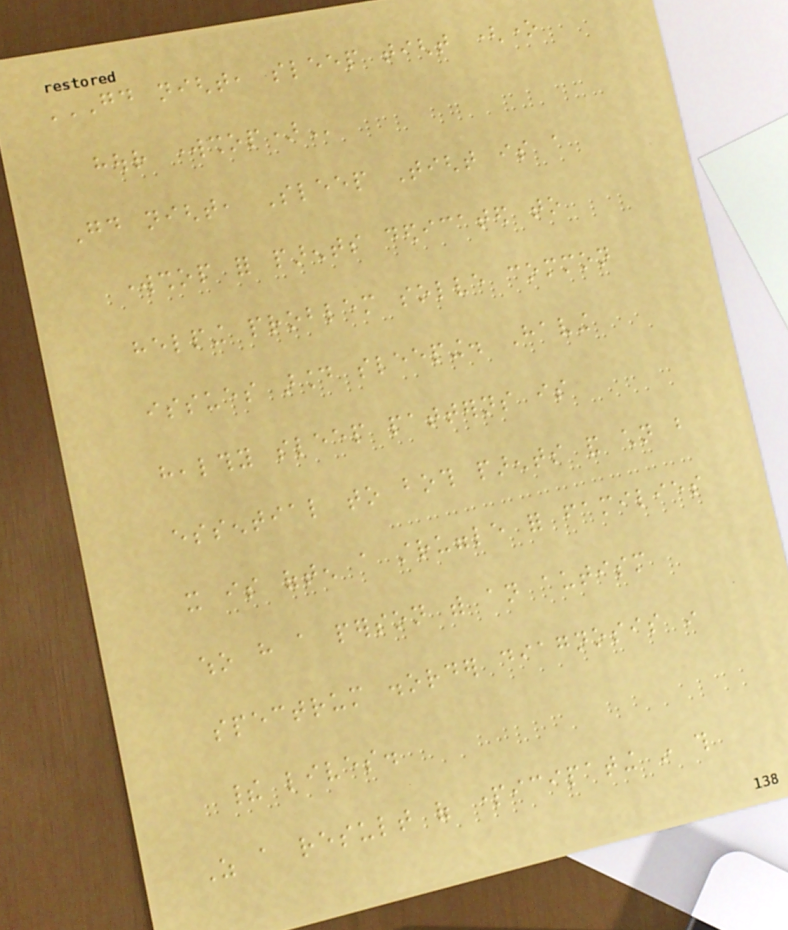GOOD NIGHT, SLEEP TIGHT (ONE
HOUR WORKSHOP)
Good night, Sleep Tight is a
workshop for parents dedicated to
helping problem solve common
issues around sleeping. Having
healthy sleep patterns is
essential to both parents and children but
it is often a struggle for families
who have a person with an autism
spectrum disorder diagnosis in
their lives.
As a result of participating in this
